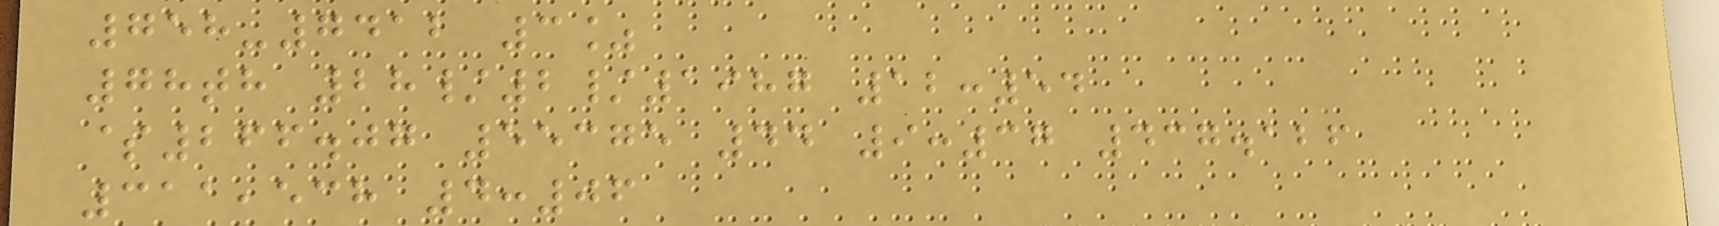758-7412 3%
78th 28/2/1987 12:54
$266.07 55375 44 9:37 437.126
311,538 4:06
